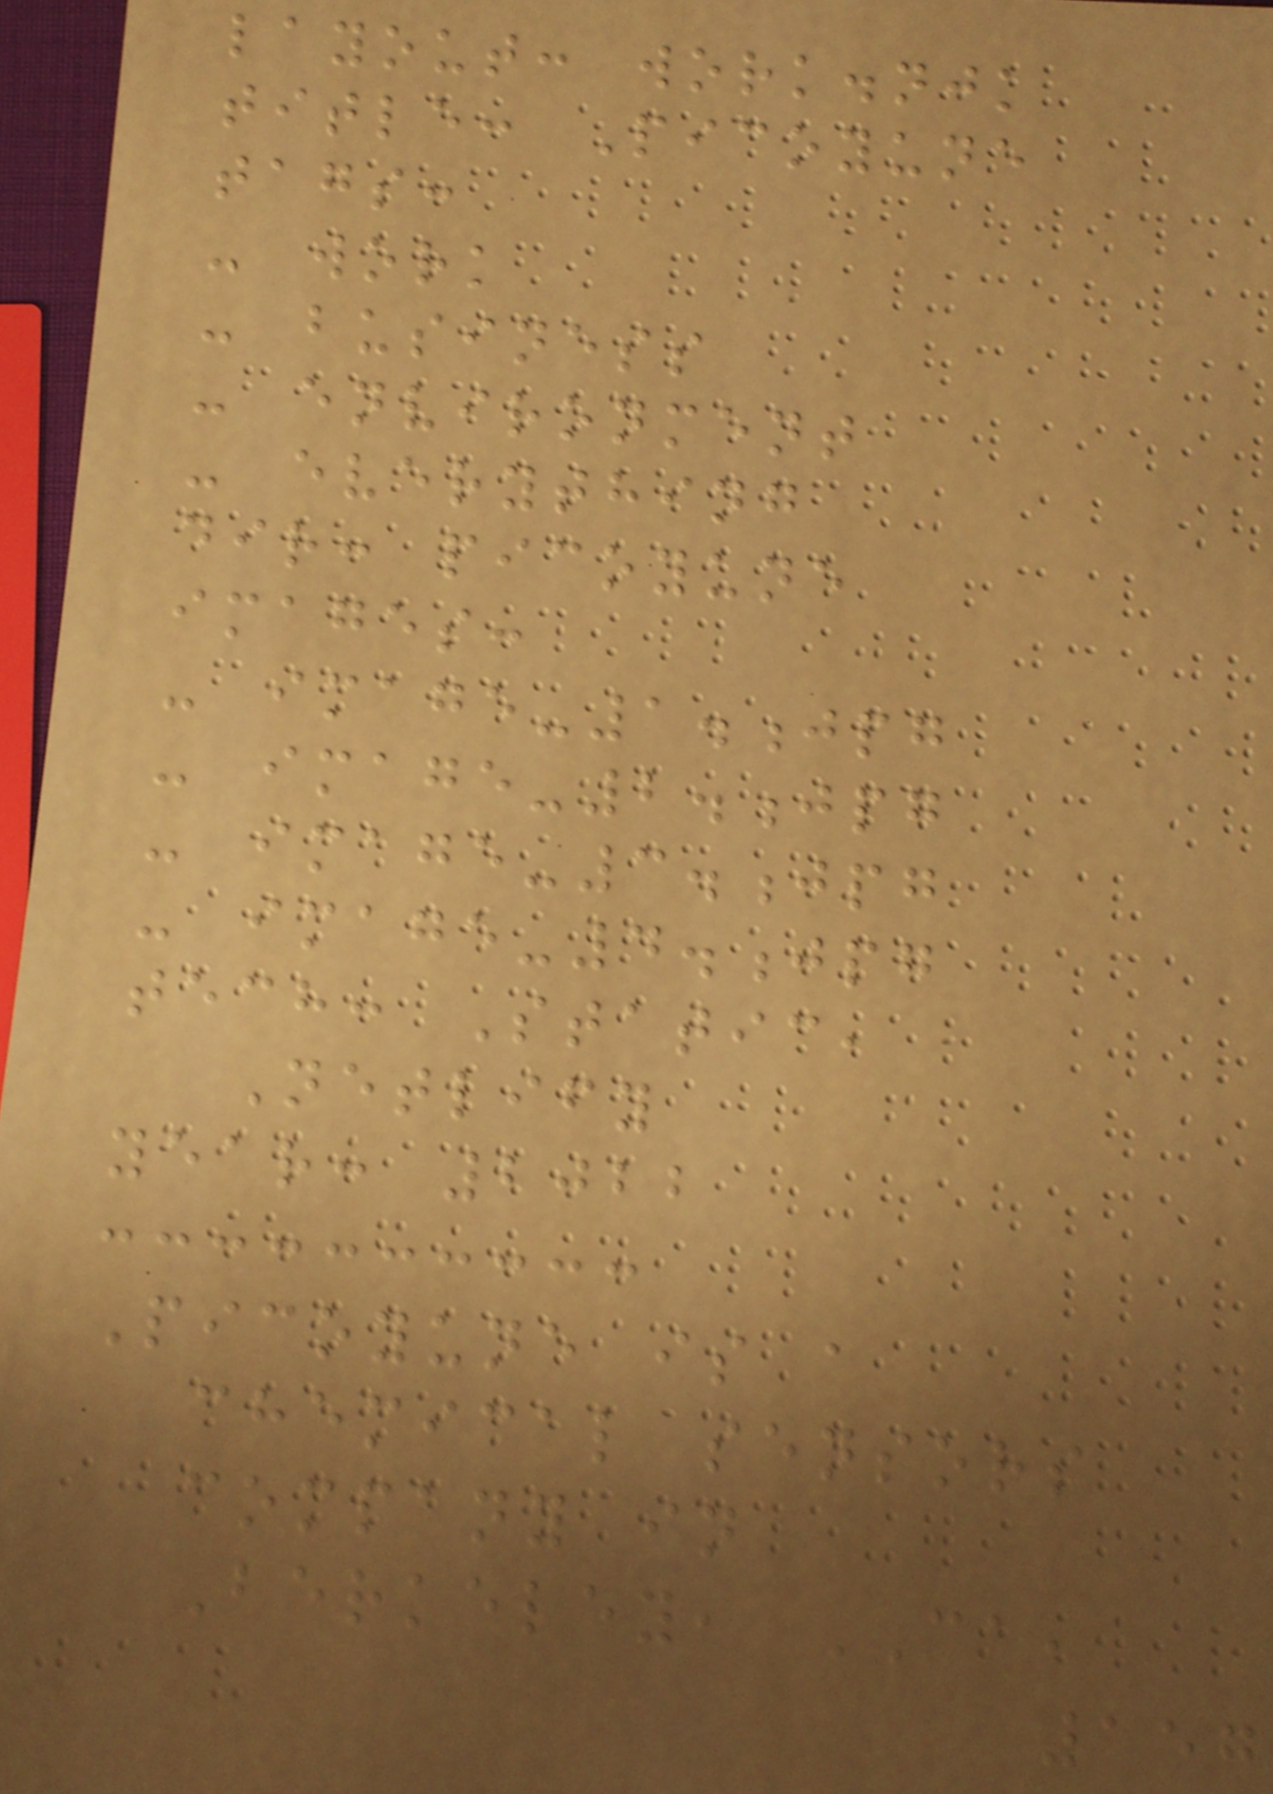layout: work.njk
title: Picoyune
tags:
- work
- business
- environment
- everything
dir: picoyune
images:
- image-1.jpg
- image-2.jpg
- image-3.jpg
- image-4.jpg
tech: Static,
Netlify
year: 2022
Picoyune is a
chemical sensors
company in
Berkeley, CA,
157
